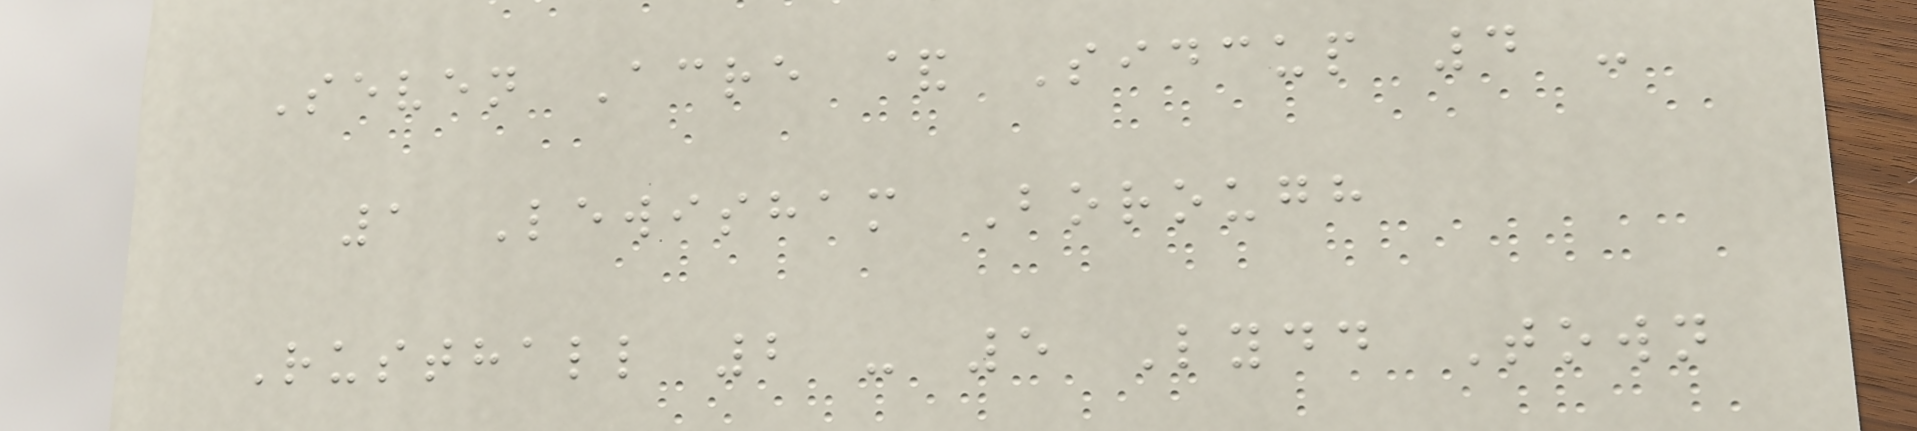Seven Acre & Sidcup 4 -
1 Lewisham Borough
Rusthall 2 - 5 Lydd Town
